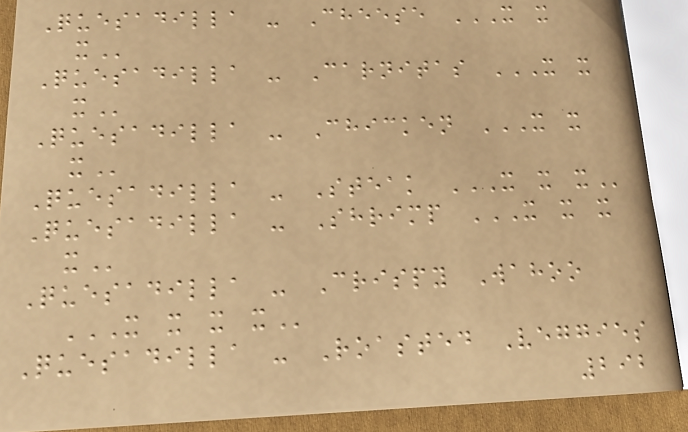Quesadilla - Cheese X X
X
Quesadilla - Carnitas X X
X
Quesadilla - Chicken X X
X
Quesadilla - Steak X X X
Quesadilla - Shrimp X X X
X
Quesadilla - Crispy Wahoo
X X X X
Quesadilla - Roasted Veggies
292
